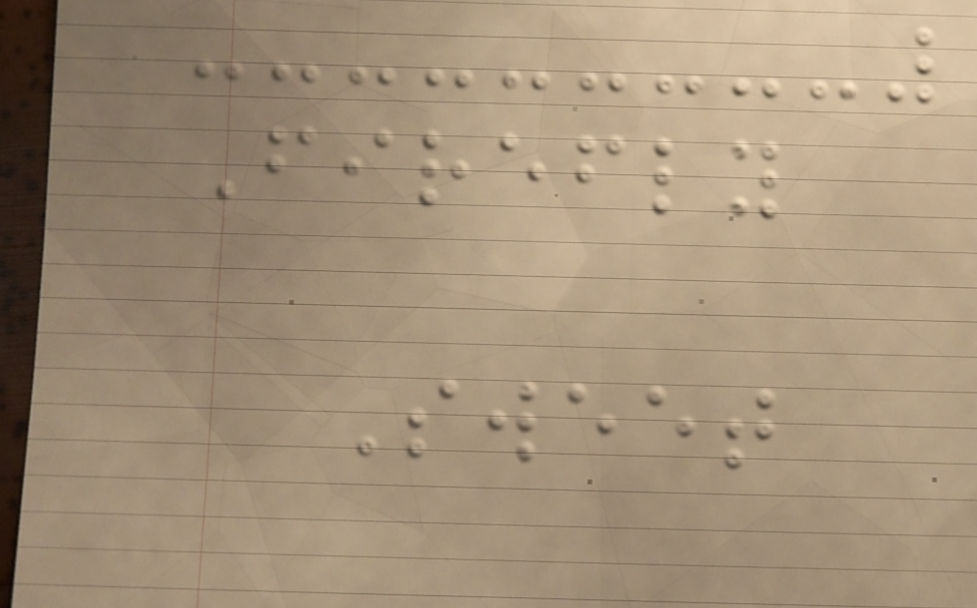Firefly
Sweet
